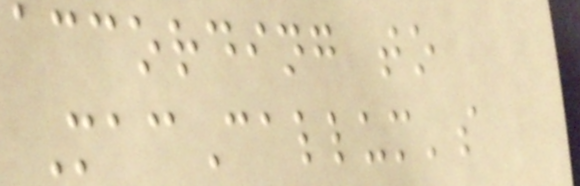according to
MacCallum's
